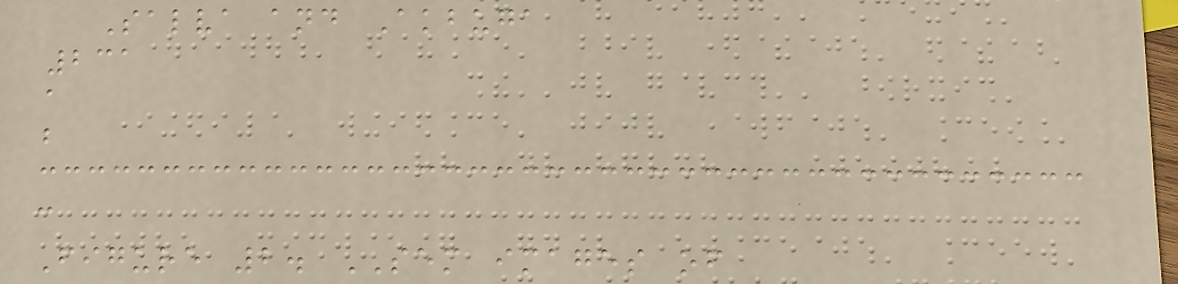Salva and Akbuga
231
a
b
c
Figure 2. SEM images of
